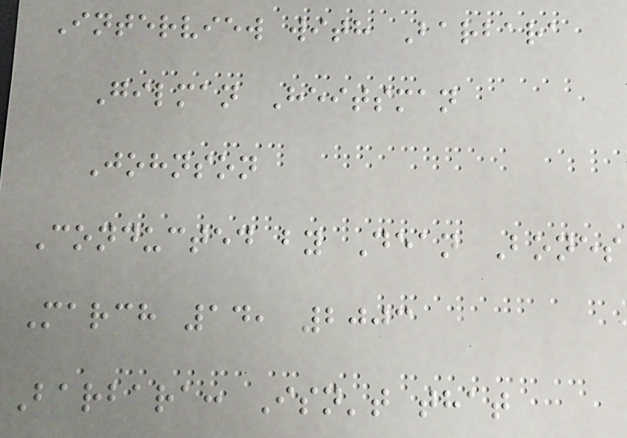Interview with Barbara
Gilman Heitsman
Johnson
Conducted by Dean Bones
March 14, 2003
Barbara: Isn't that
